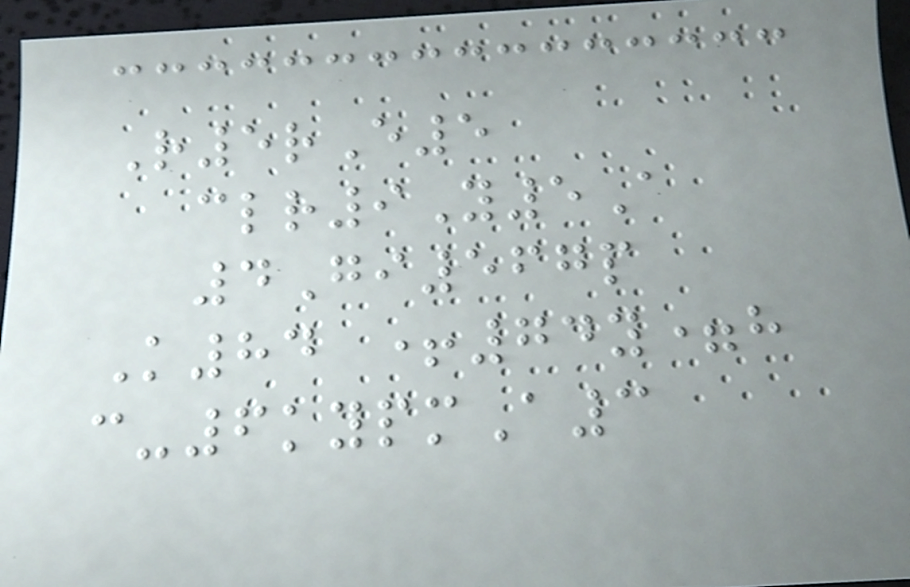R5rE5
clr9Y5A
4Gi567p
K84 +74y=h
c-6kypmA3
